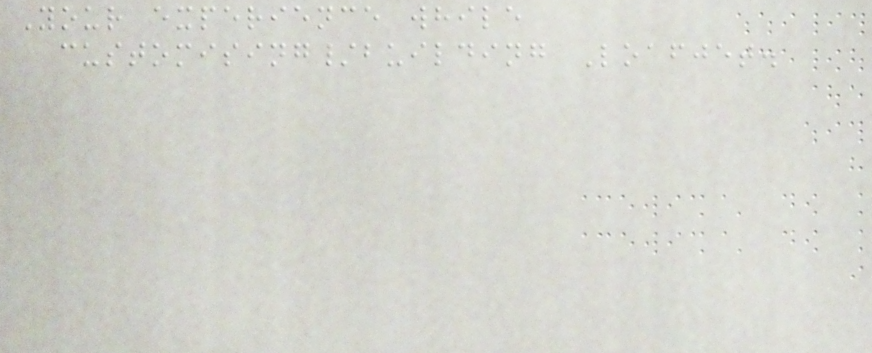Your experience while
customising/building Loafjet.
